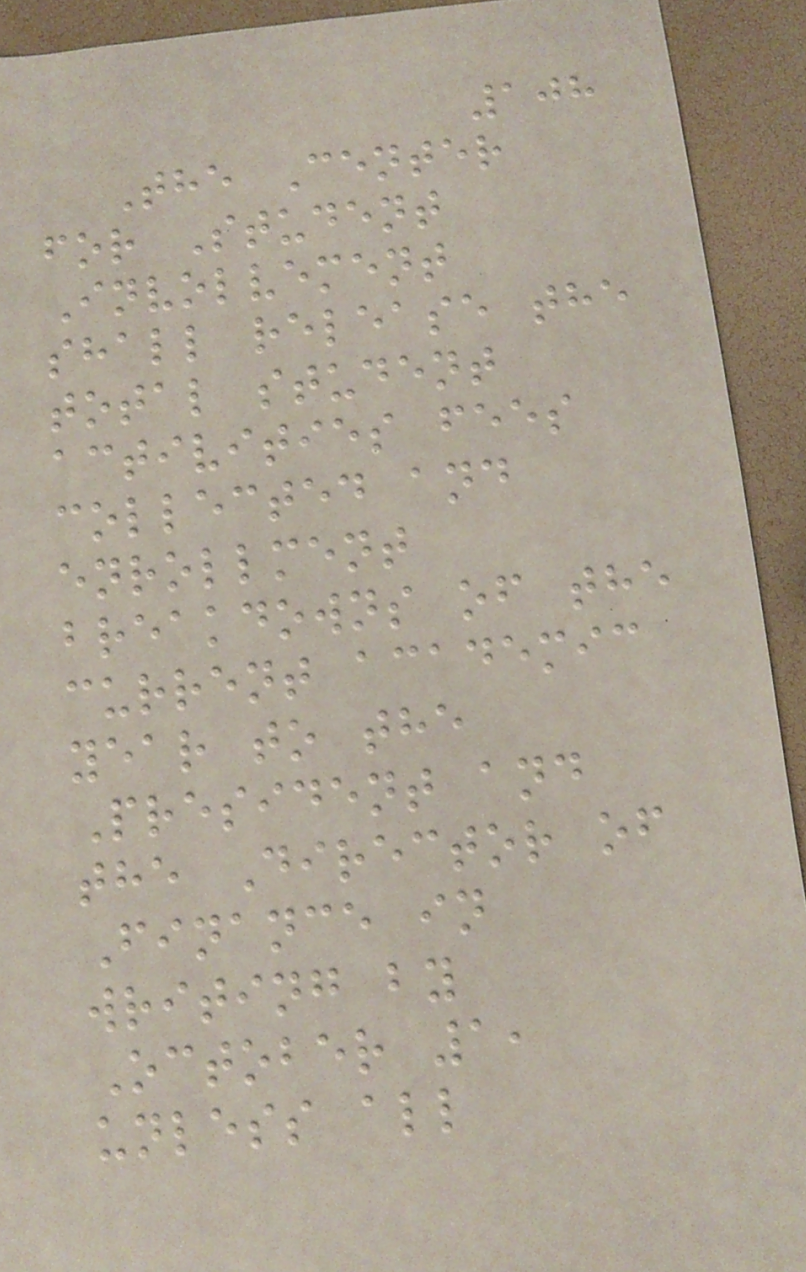108
The Center
for Student
Involvement
shall release the
total student
activities fees
collected and
enrollment
breakdowns of the
current academic
year to the
President and
the Director of
Finance in
writing by
October 1,
unless all
